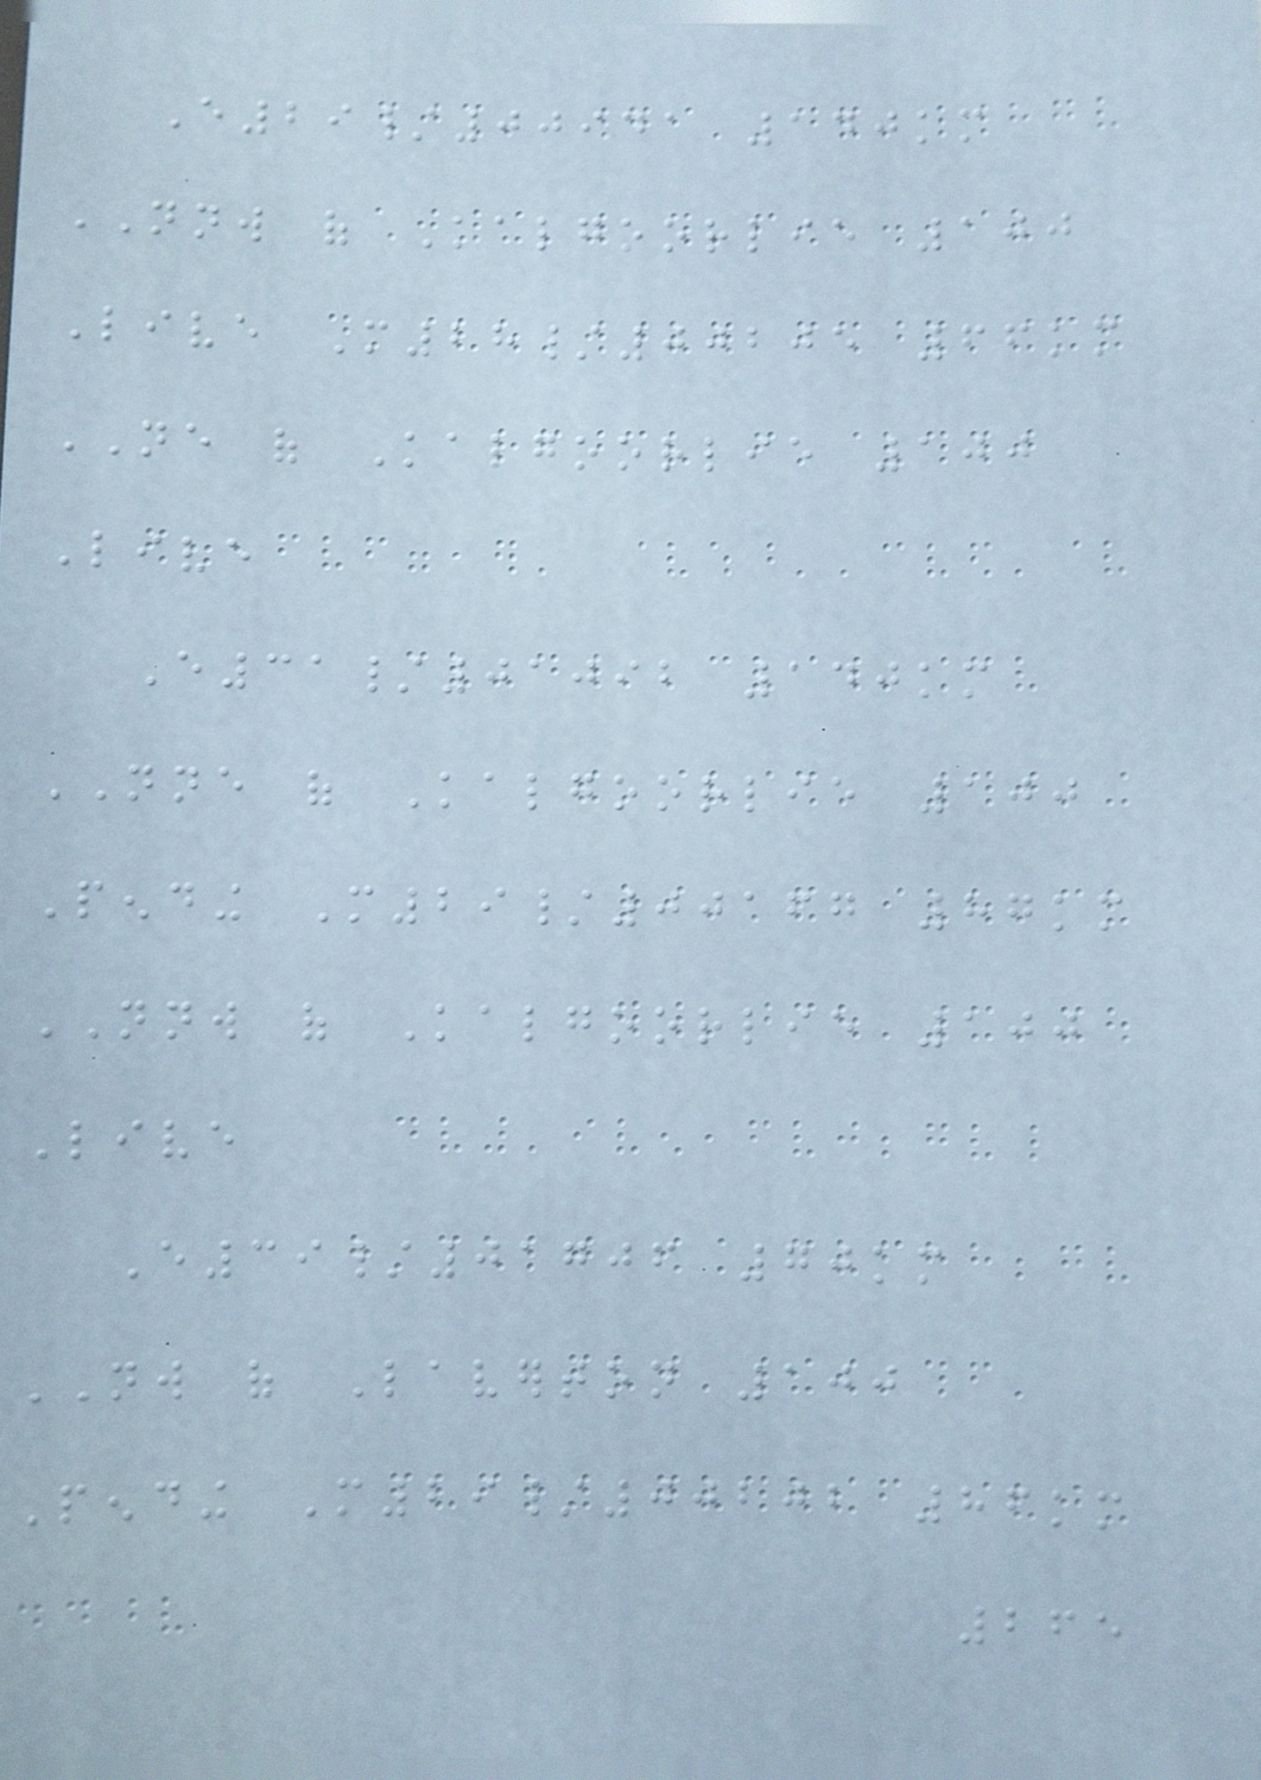E29/00941 140km
NNW of Kalgoorlie 100
Live M28/00205 66km
NE of Kalgoorlie 100
Live
E31/01092 140km
NNE of Kalgoorlie 100
Pending M29/00167 87km
NNW of Kalgoorlie 100
Live
E39/01706 70km
NW of Laverton 100
Pending M29/00202 86km
265
